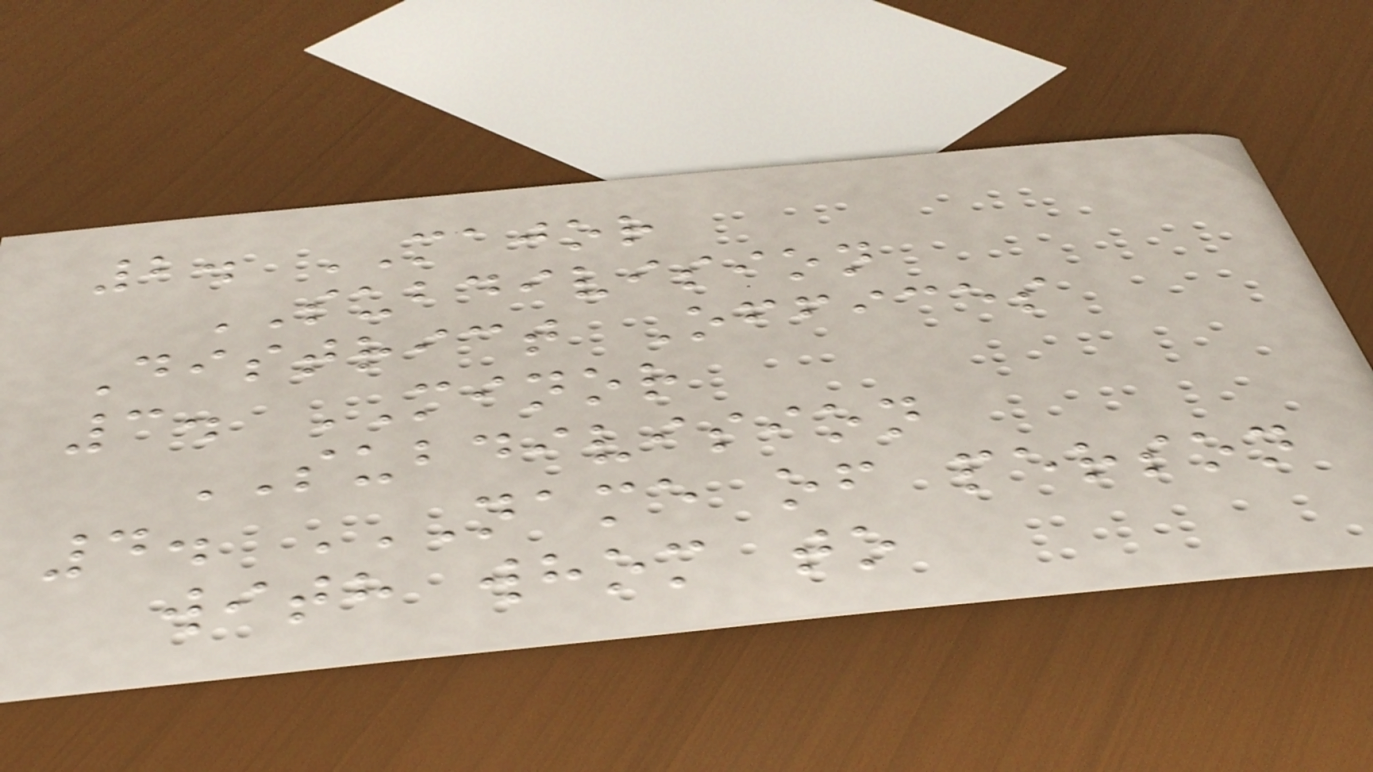2. MAJOR
SUBDIVISION
District Offices
3. MINOR
SUBDIVISION
4. NAME OF PERSON
WITH WHOM TO
